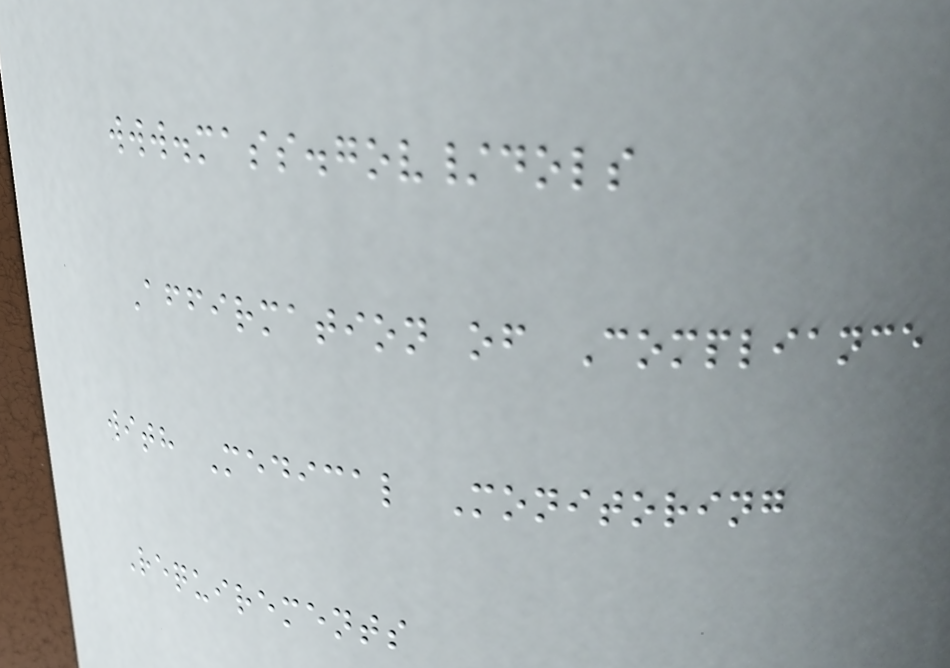www.mass.gov/dols
Affirmation of Compliance
with Medical Monitoring
Requirements
